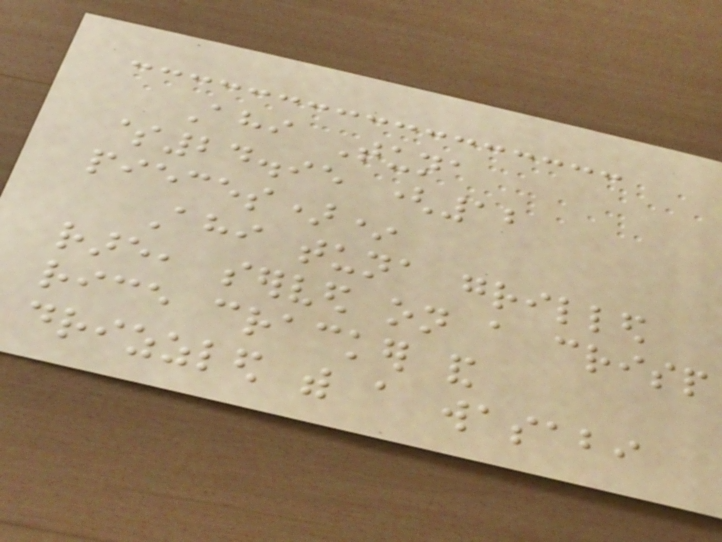Ahi Tuna
$24.95 (12
pieces)*
Ahi tuna grilled
rare, served on a crisp
rice cracker and
drizzled with a wasabi
